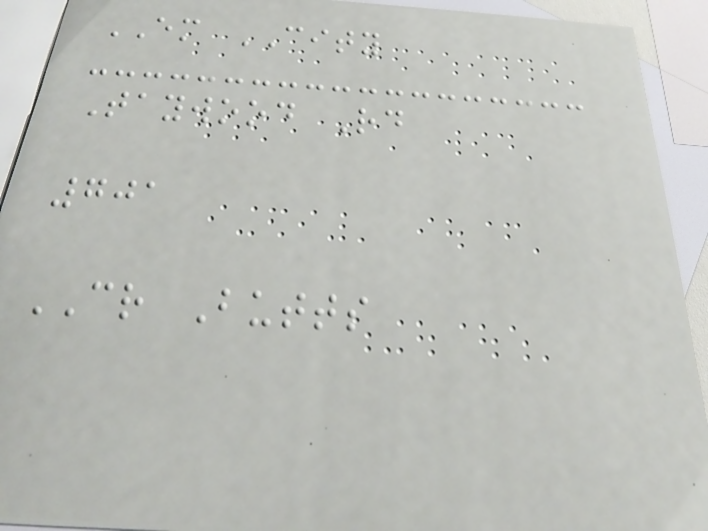EM CITY
Taywood Rd
701
CR Butts
